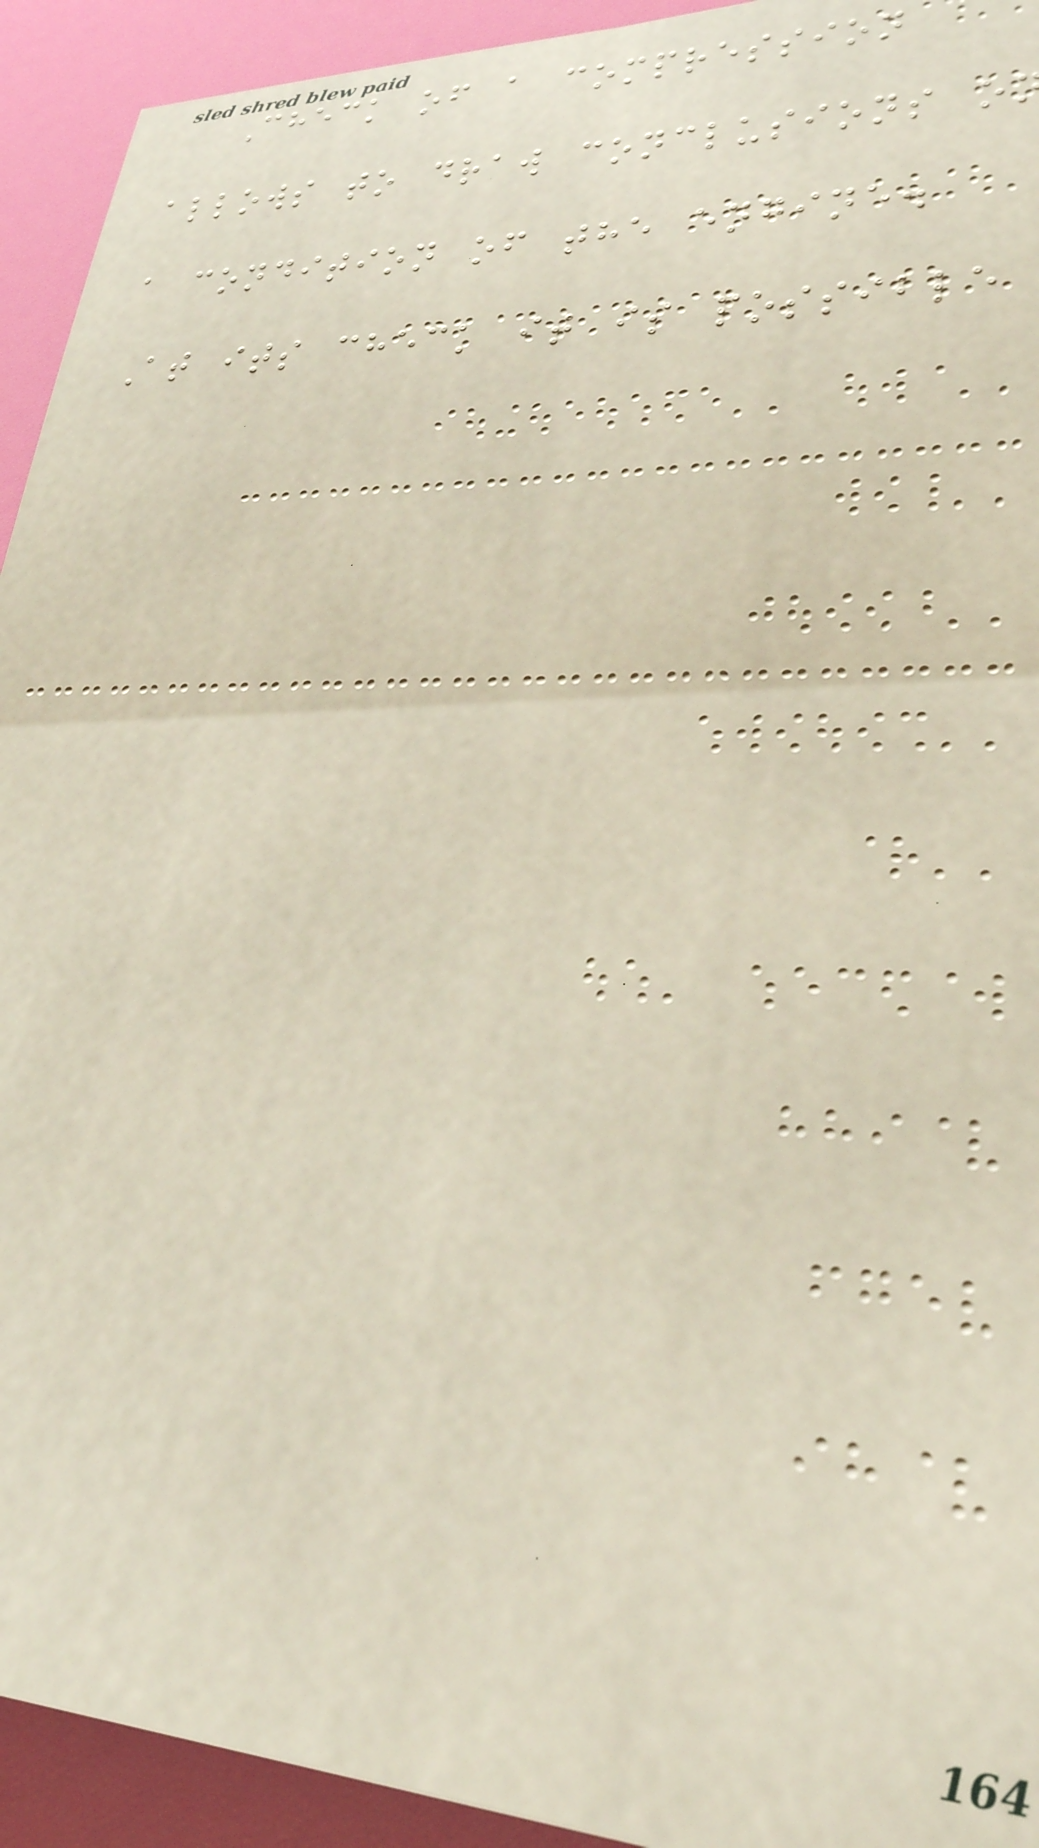Check of a compression
allows to draw conclusions o
a condition of the engine.
At its check it is possible
